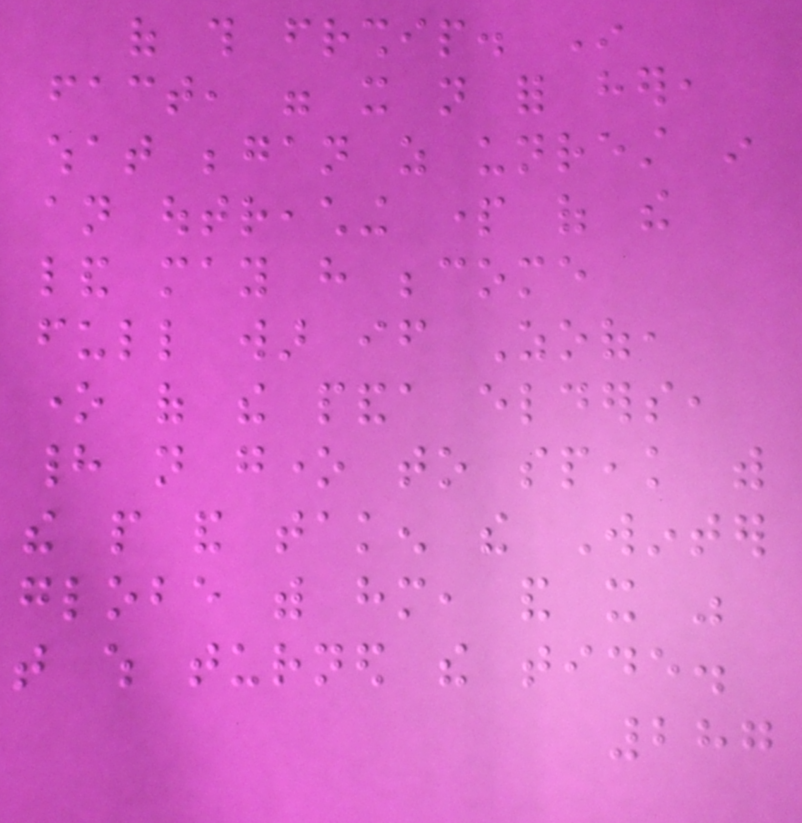of this friendship. In
fact, were it not for her,
what began as unrest in
an outreaching part of the
land may have become
full war if Zoof,
one of the panda elders,
had not gone to speak with
the people and taken the Winter
globe with him, and it was
that which turned the tide.
287
